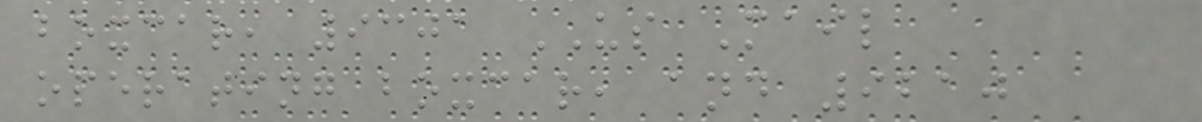boxcar, 9301 US Mail
operating boxcar, and 9210
